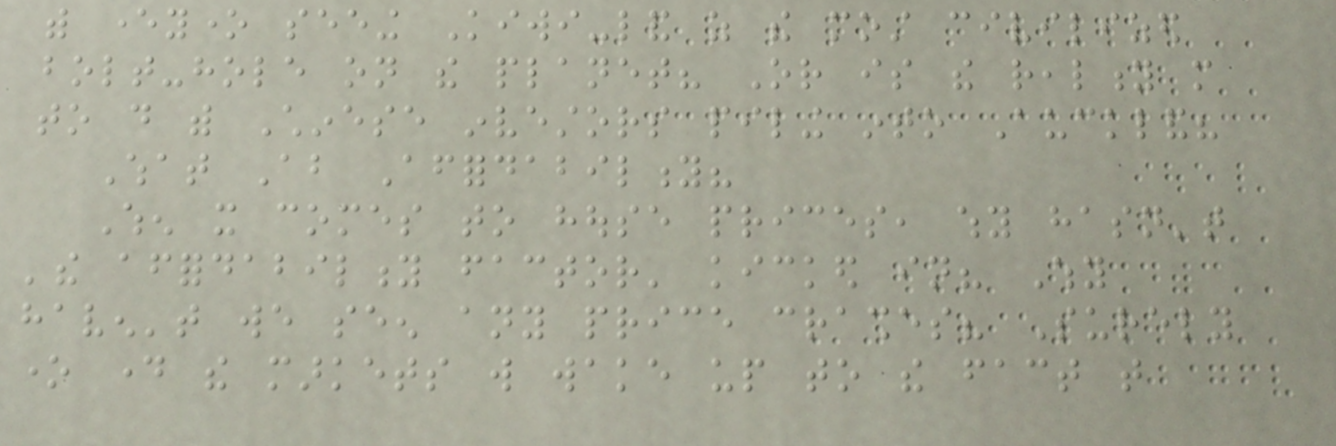with everyone seeing Kiwi-land as the most civilized
bolt-hole on the planet? Or is the reality more
to do with Chinese investors piling into Auckland?
What About Affordability?
When it comes to house prices, why hasn't
'the affordability factor' kicked in? Why
haven't we seen any price crashes? Surely
one day the markets will wake up to the fact that
